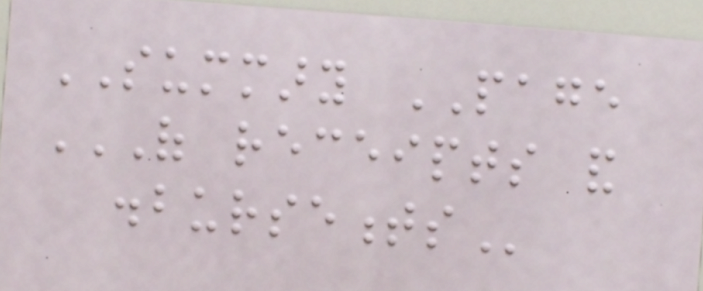SUMMARY PAGE
OF RECEIPTS AND
DISBURSEMENTS
